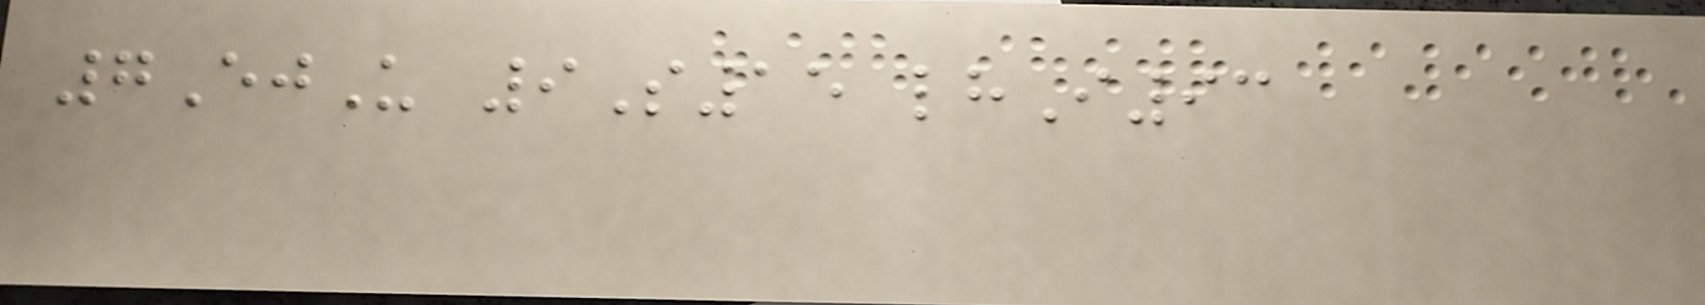7EjU 9S15 lhI93
